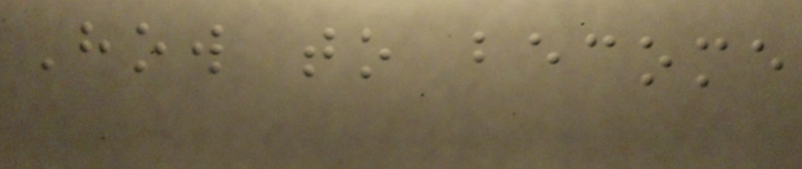How to become
